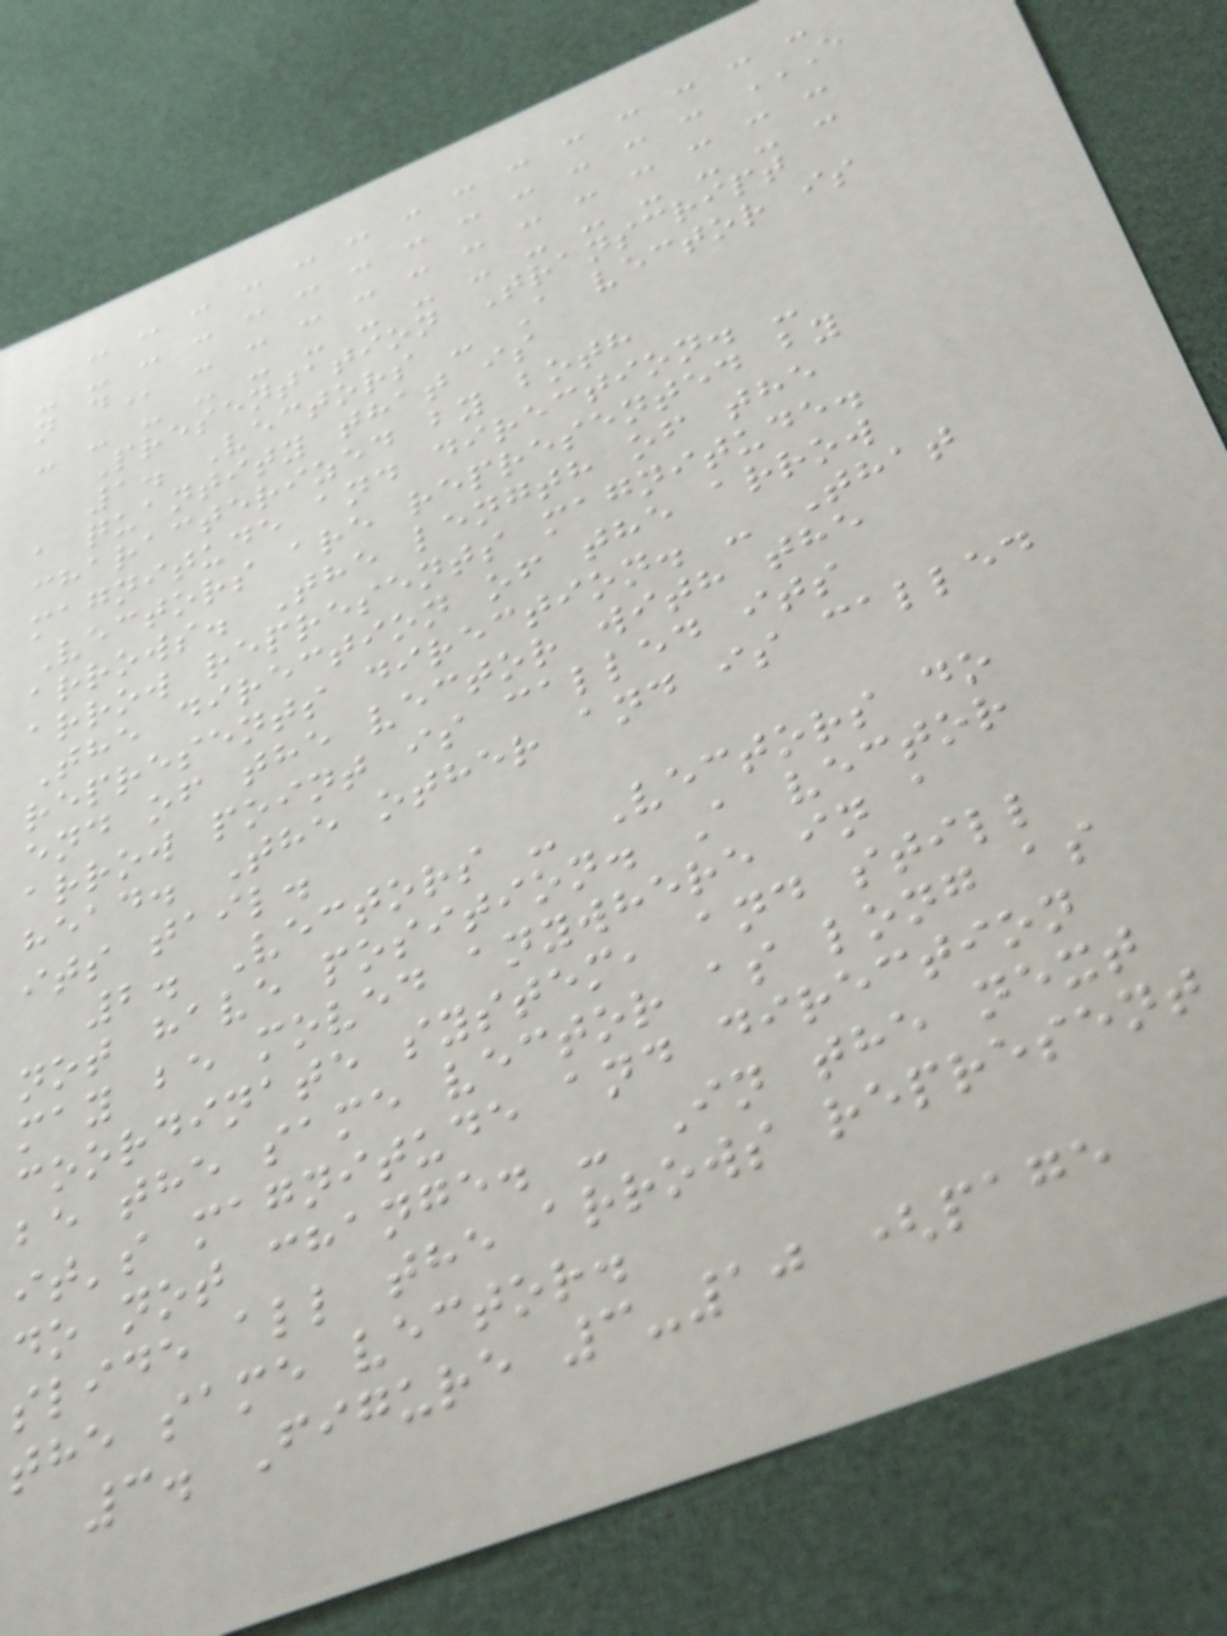- - - - - - - - - - - - - -
- - - - - - - - - - - - - E
- - - - - - - - - - - - - - -
Presentation Transcript
1. Vectors - A vector is
a quantity that is
characterized by both
magnitude and direction. -
Vectors are represented by
arrows. The length of the
arrow represents magnitude.
The direction of the arrow
represents direction. - That
end of the vector with the
arrow point is called its
head. The other and is called
its tail.
2. Vectors - Vectors do
not have position. A vector
may be moved anywhere in a
coordinate system, and still
be the same vector as long as
it's magnitude and direction
do not change. - In the next
slide all the arrows represent
the same vector.
3. Figure 3-10 (page
